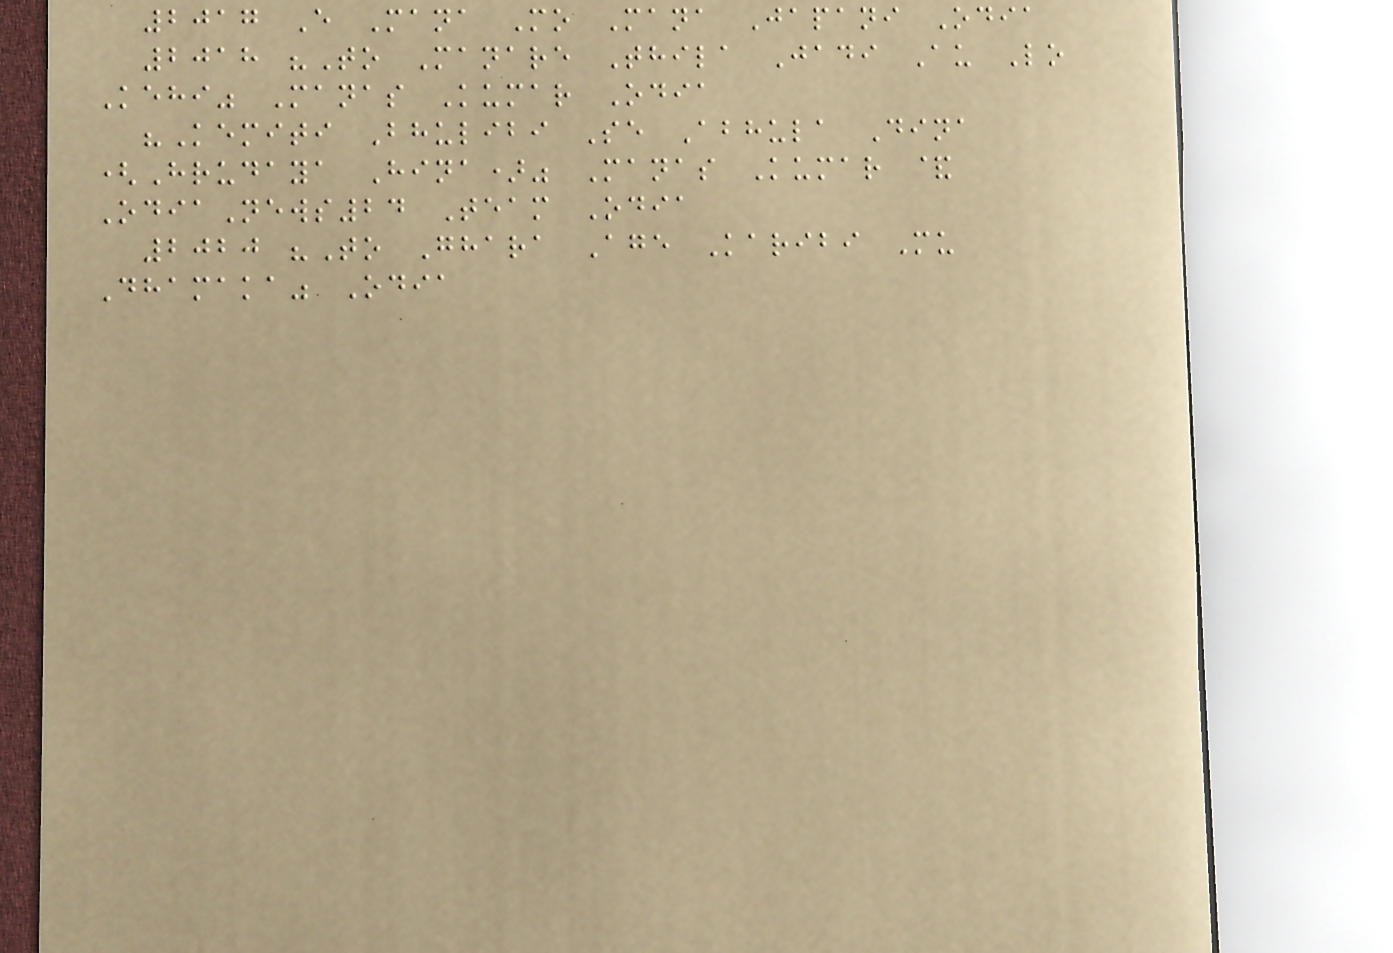2017 E Mana Mo Mana Japani Odia
2018 "To Manare Thila Jadi Au Lo
Kehi" Manas Kumar Odia
"Kemiti Bhulibi Se Abhula Dina
(Hrudaya Hina)" Manas Kumar &
OdiaNews24 Team Odia
2020 "To Ghara Age Karibi Mu
Dhamaka" Odia
